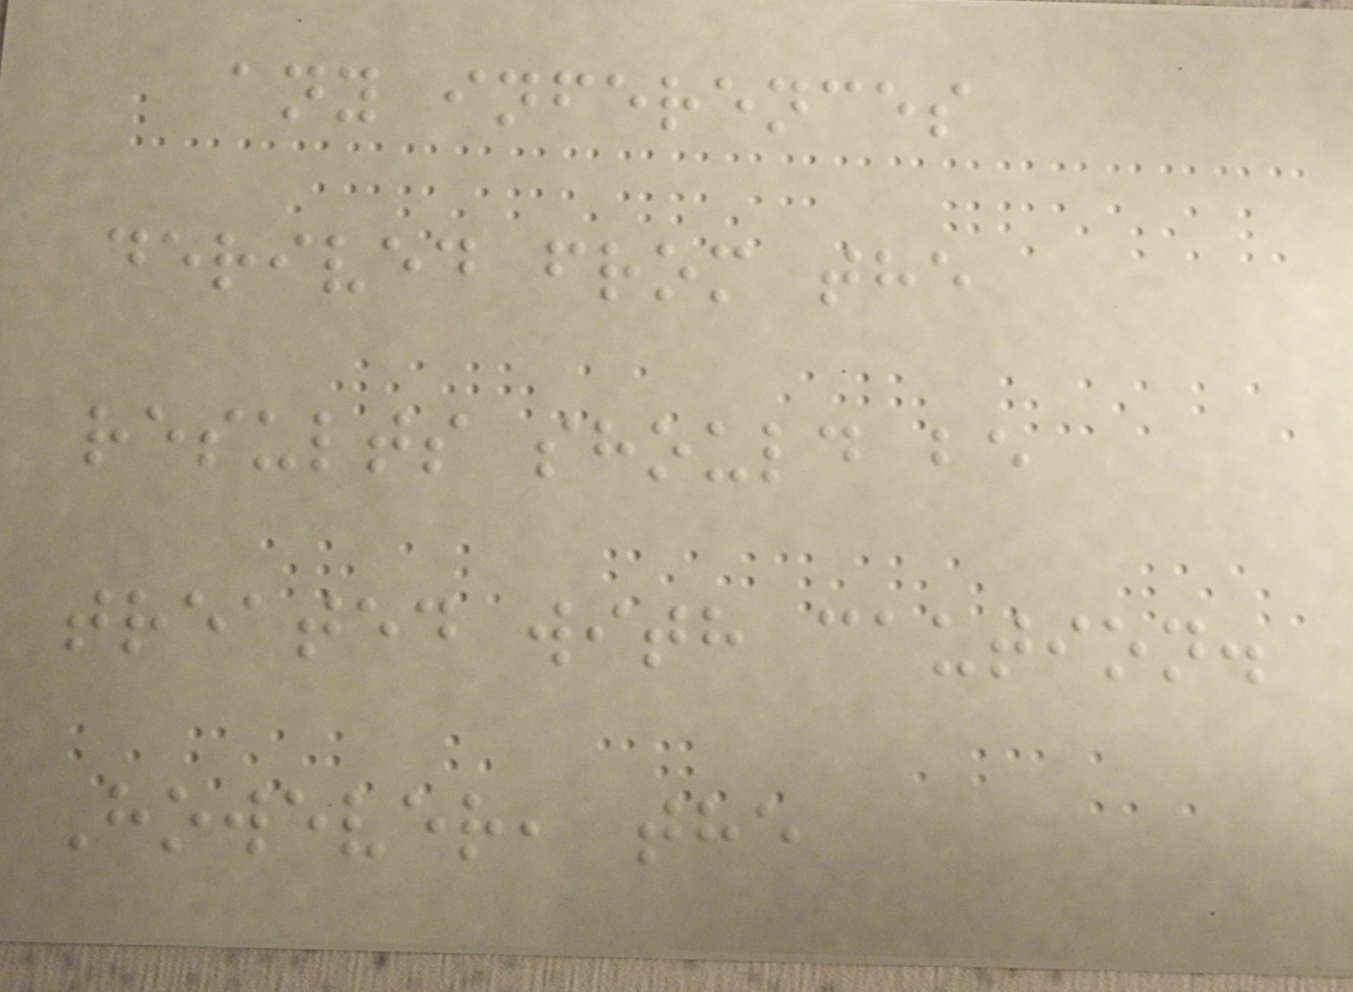any inferences
derived from the
results should be
treated with caution.
However, the
